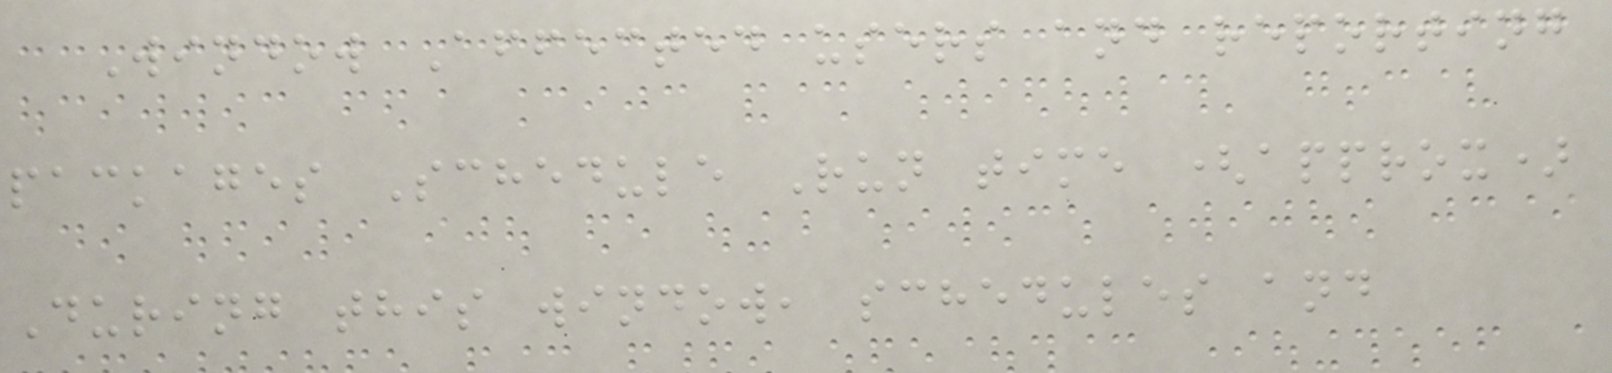Window Affected users and reporting
packages Schedule Run time (approx)
During this window, schedules and
